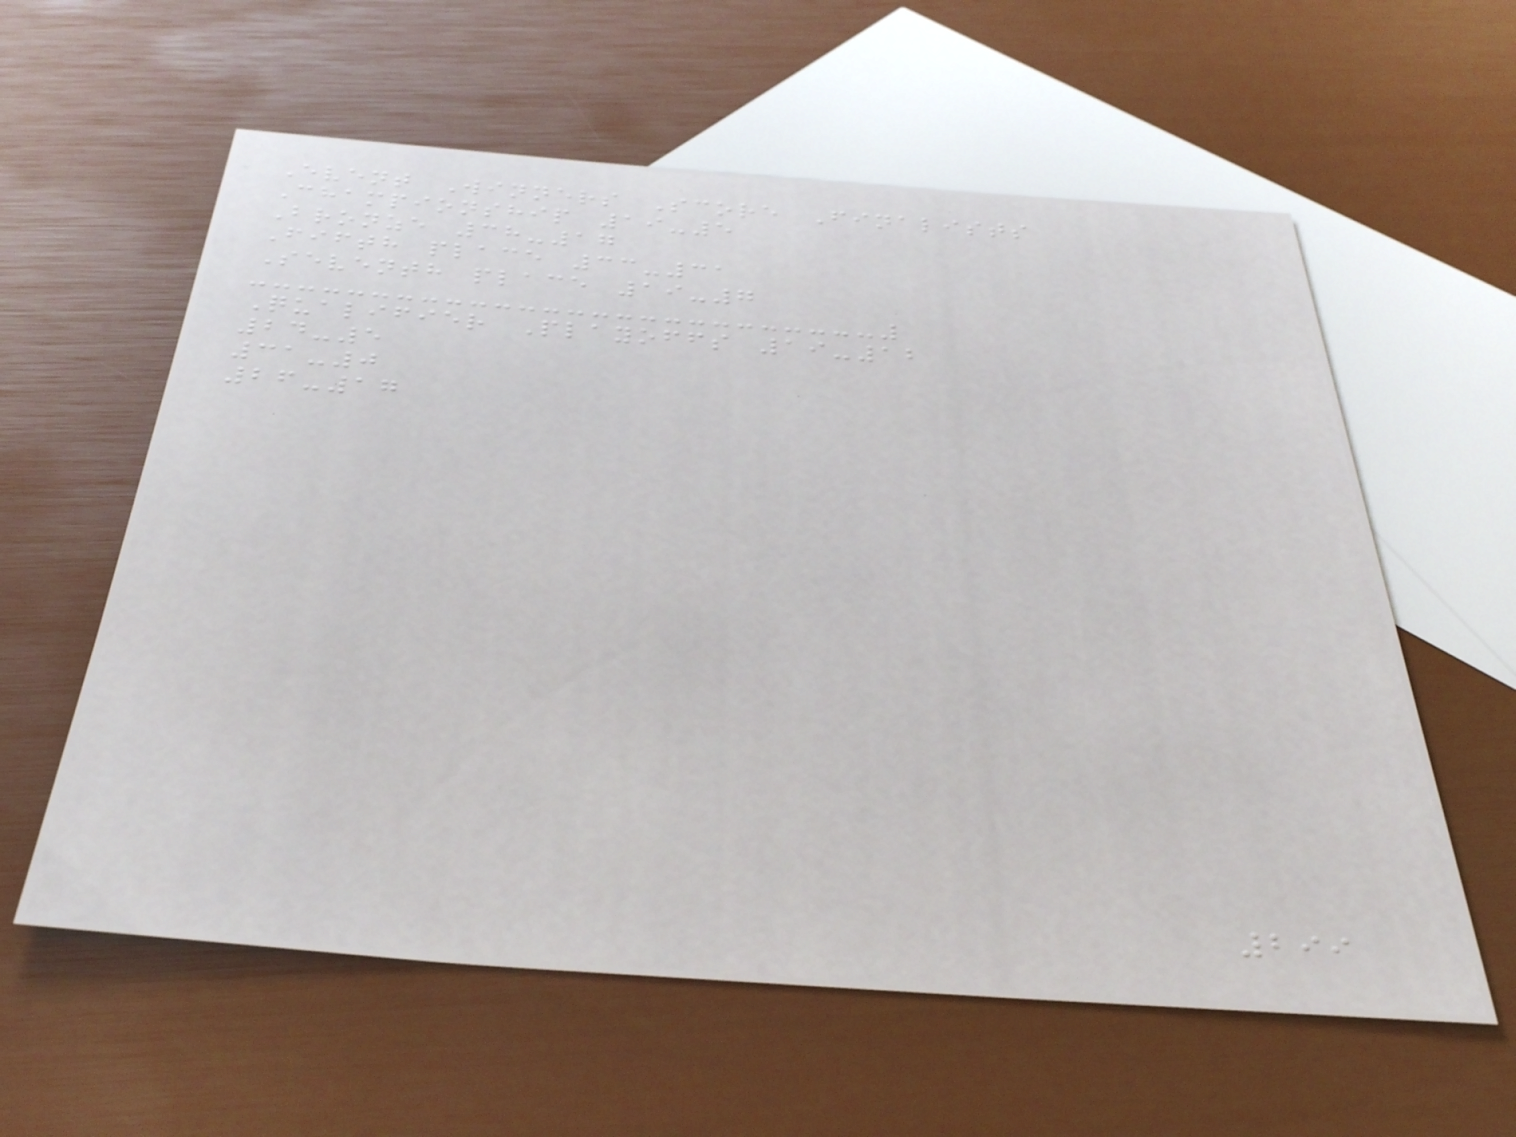Event Winners Score Finalists
Championship 19-5
Bronze 38-17
Fifth place 33-31
Seventh place 19-7
Qualifier Playoffs 19-12
24-5
31-0
26-17
299
